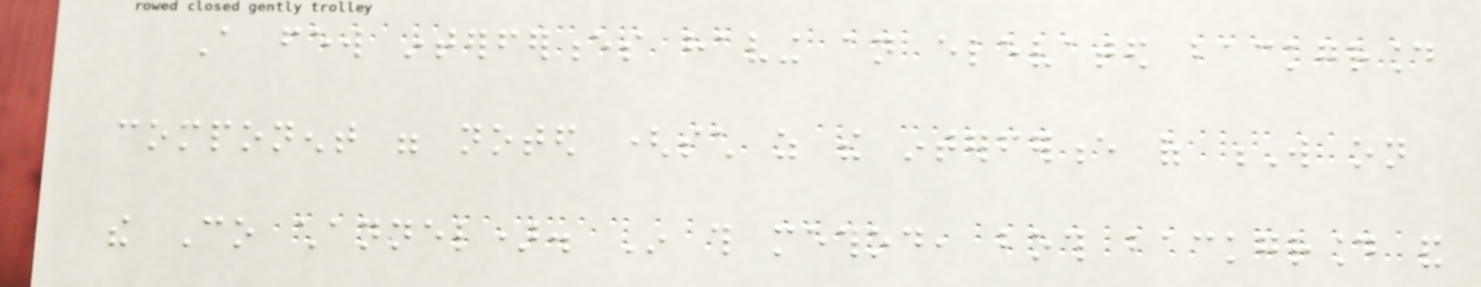A few interferences having an elevated background
component were noted (such as the interference of W on
the Co channel). In this method, both background and
